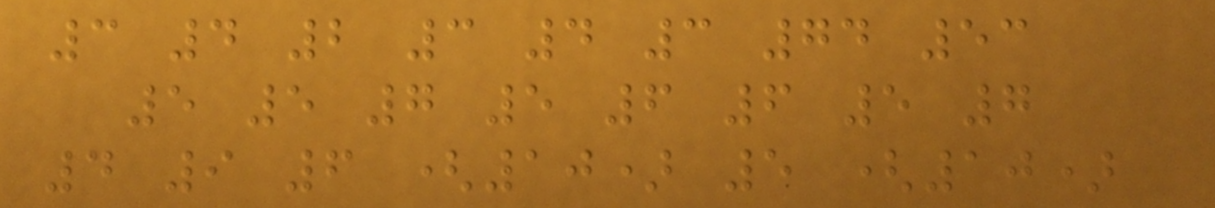3 4 2 3 4 3 74 53
5 5 7 5 6 6 5 7
4 9 6 (10) 5 (10)
